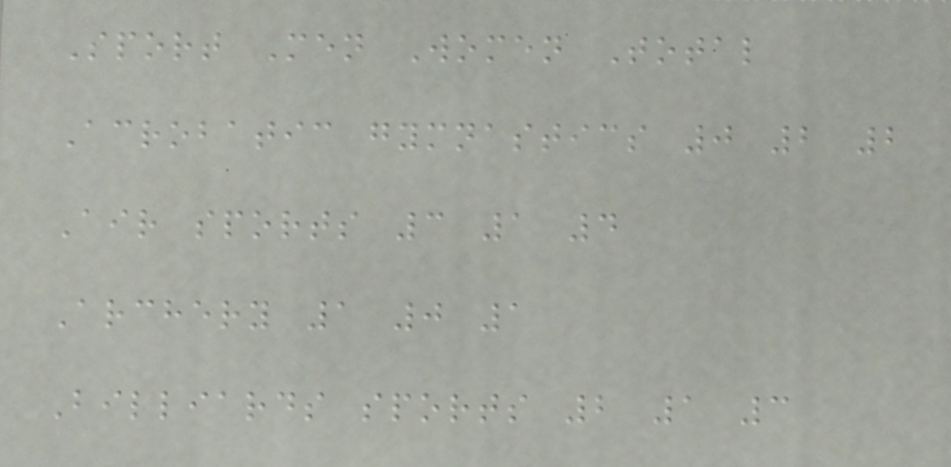Sport Men Women Total
Acrobatic gymnastics 0 2 2
Air sports 3 1 4
Archery 1 0 1
Billiards sports 2 1 3
